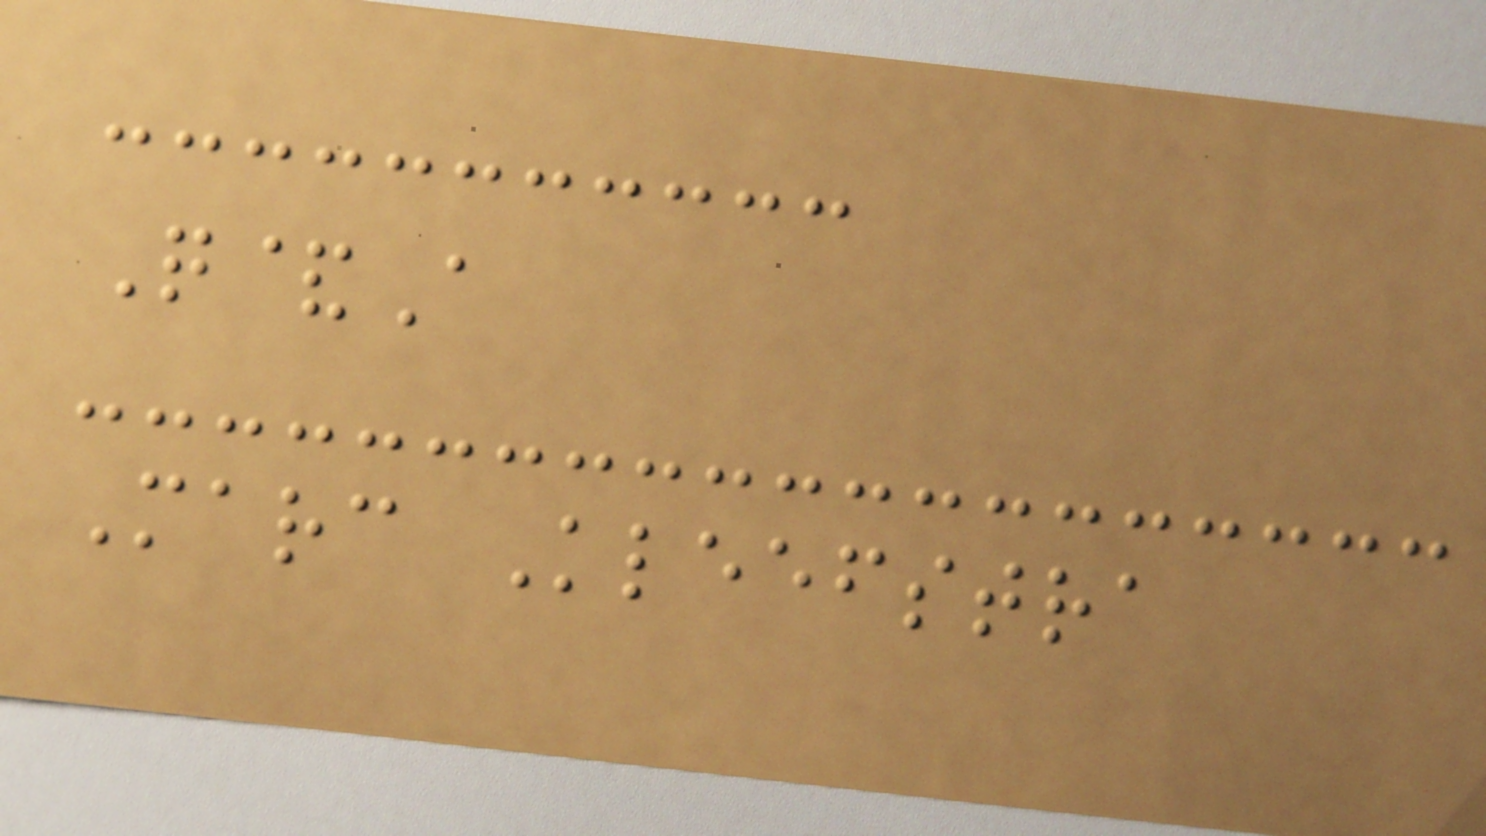Q&A
Marc Kleefstra
